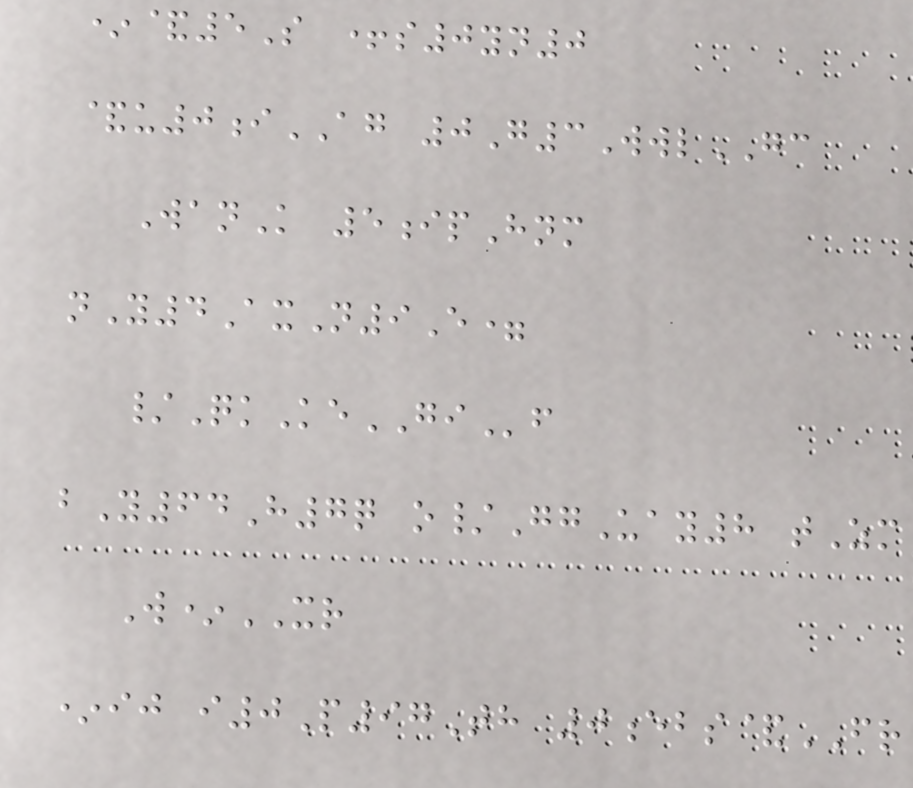*&5S +s0yn0
&u0iAG 0G3WwlGC
WanK 5ipHnm
nY4AxN9E=
/QkKeGIf
bY64H7q o/GgUay8 tZm
W*XR
*ij i0P97Th 0ebs&FR
